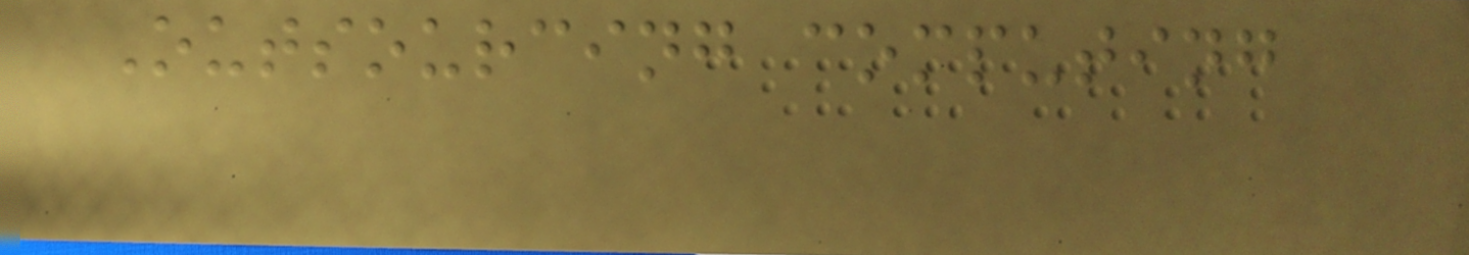Outsourcing computing
